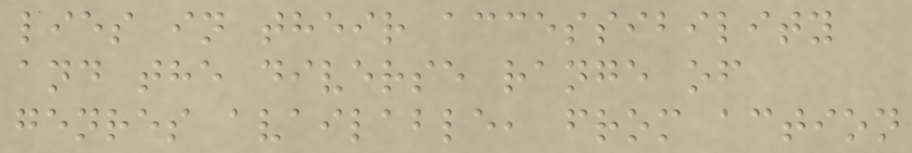lies in their accessibility
and the diverse range of
genres available, from action
